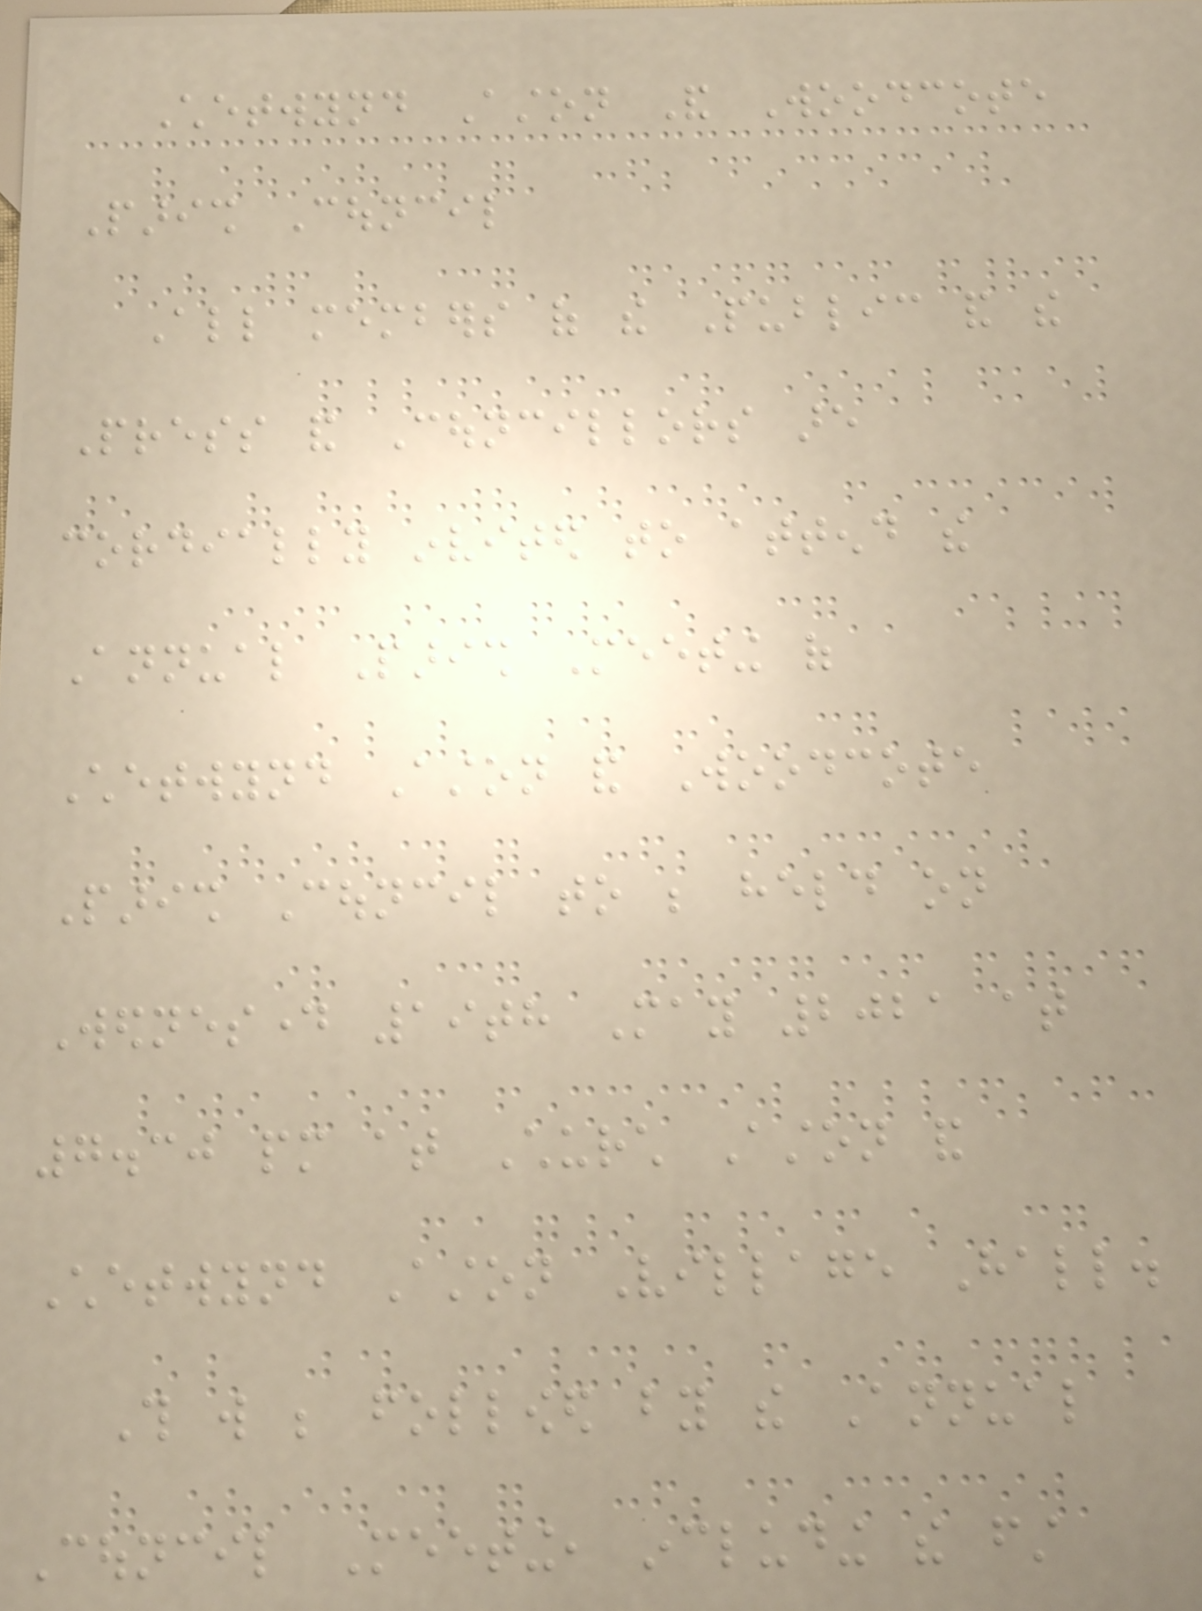Chetwynd Aston And Woodcote
Parish Council
All members of the Public and the
Press and Councillors are
cordially invited to attend the
Annual Parish Meeting of
Chetwynd Aston and Woodcote
Parish Council to be held on
Wednesday 19th May 2021 at
7.30 pm at Church Aston and
Chetwynd Aston Village Hall.
This will be followed by the Annual
Council Meeting, including the first
